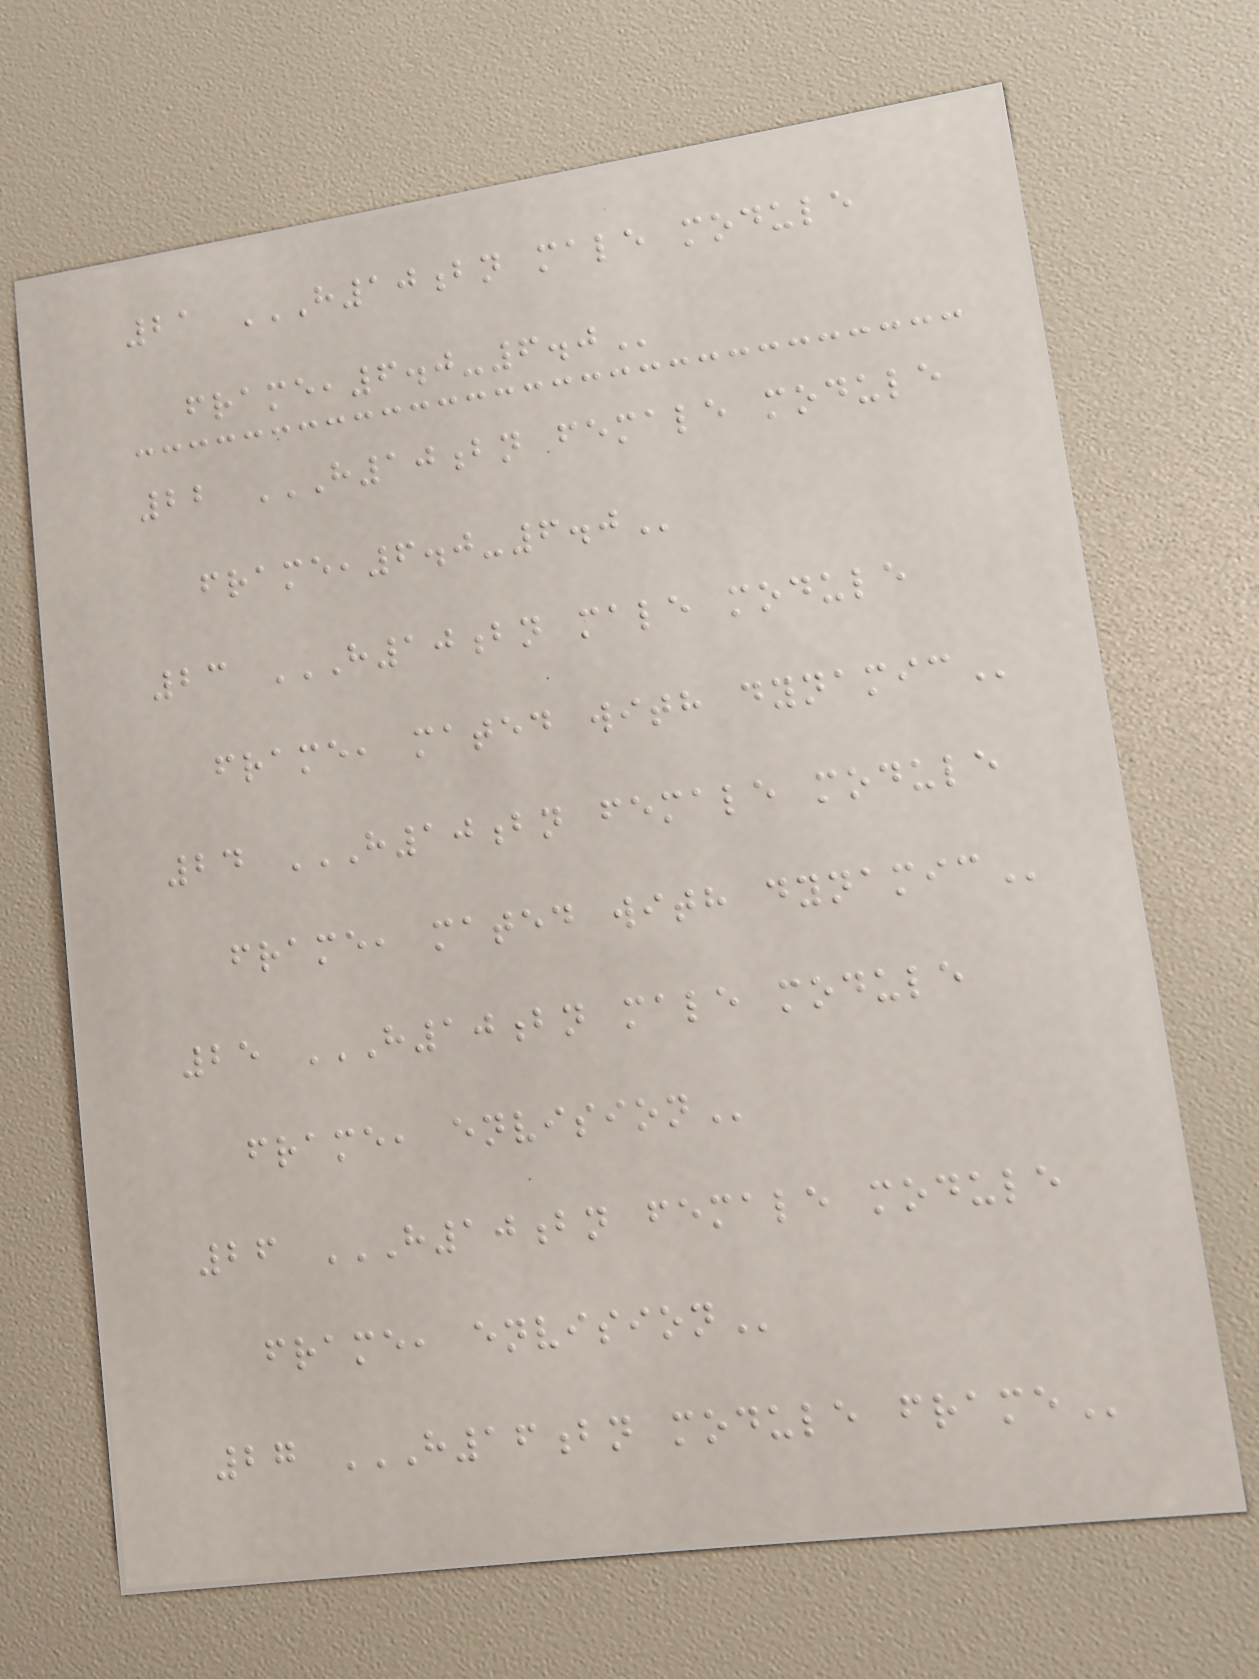21 H10BN MALE MODULE
FRAME,6.0-6.0
22 H10BN FEMALE MODULE
FRAME,6.0-6.0
23 H10BN MALE MODULE
FRAME, MATED WITH DYNAMIC
24 H10BN FEMALE MODULE
FRAME, MATED WITH DYNAMIC
25 H10BN MALE MODULE
FRAME, ENVISION
26 H10BN FEMALE MODULE
FRAME, ENVISION
27 H16BN MODULE FRAME
